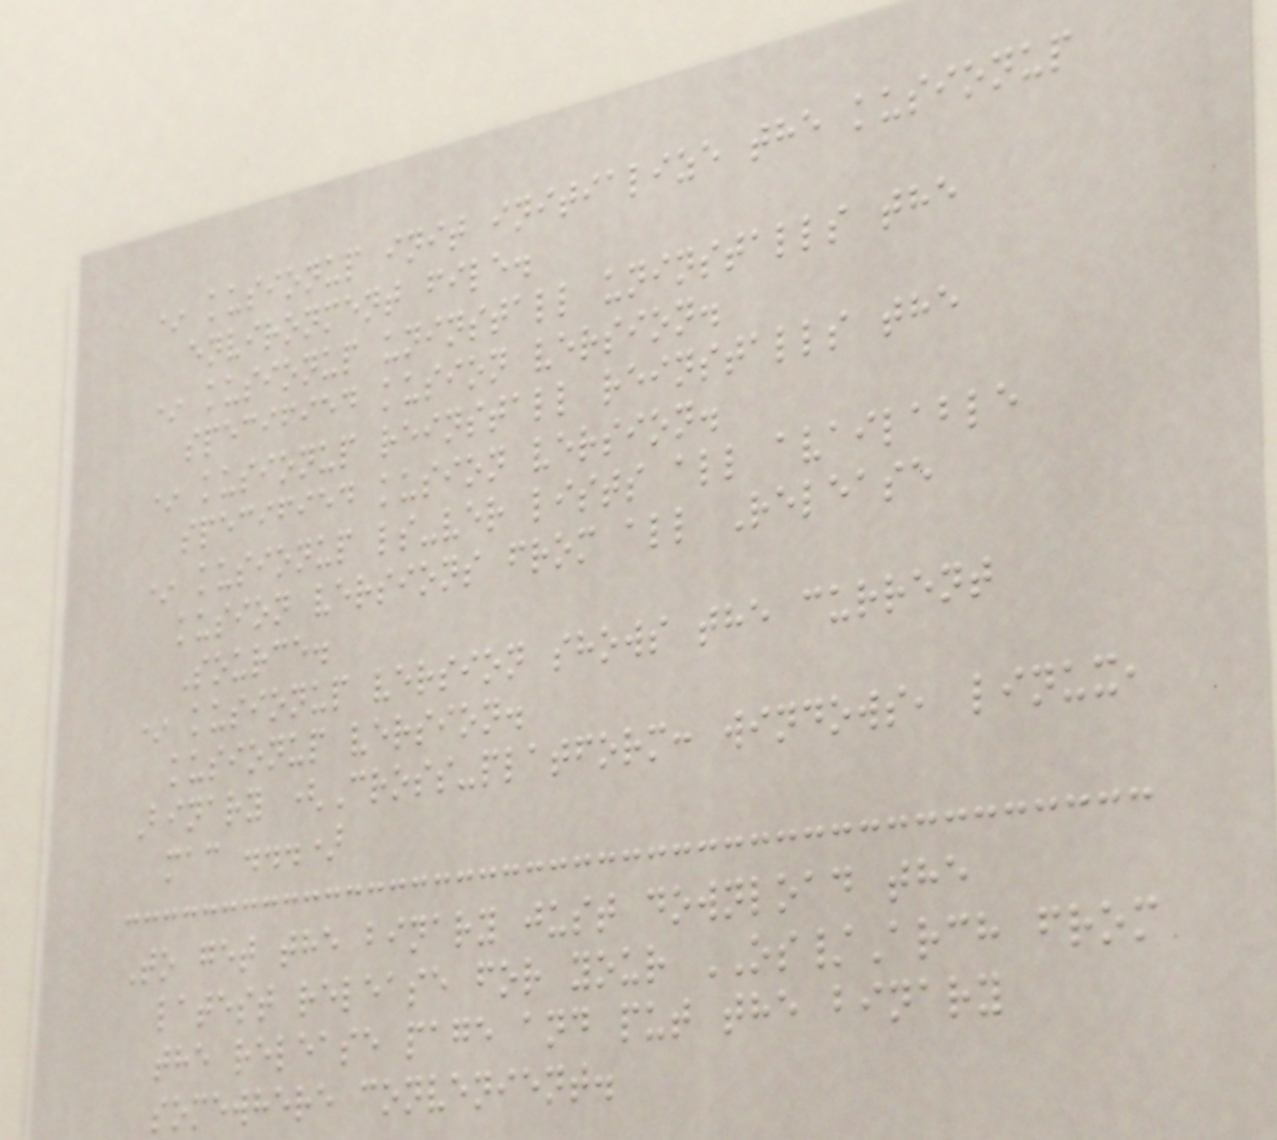* kusionup init initialize the kusionup
environment file.
* kusionup uninstall uninstalls the
specified kusion version.
* kusionup reinstall reinstalls the
specified kusion version.
* kusionup ls-ver lists all available
kusion versions from all Release
Source.
* kusionup version shows the current
kusionup version.
Binary (Cross-platform: windows, linux,
mac ...)
To get the binary just download the
latest release for your OS/Arch from
the release page and put the binary
somewhere convenient.
